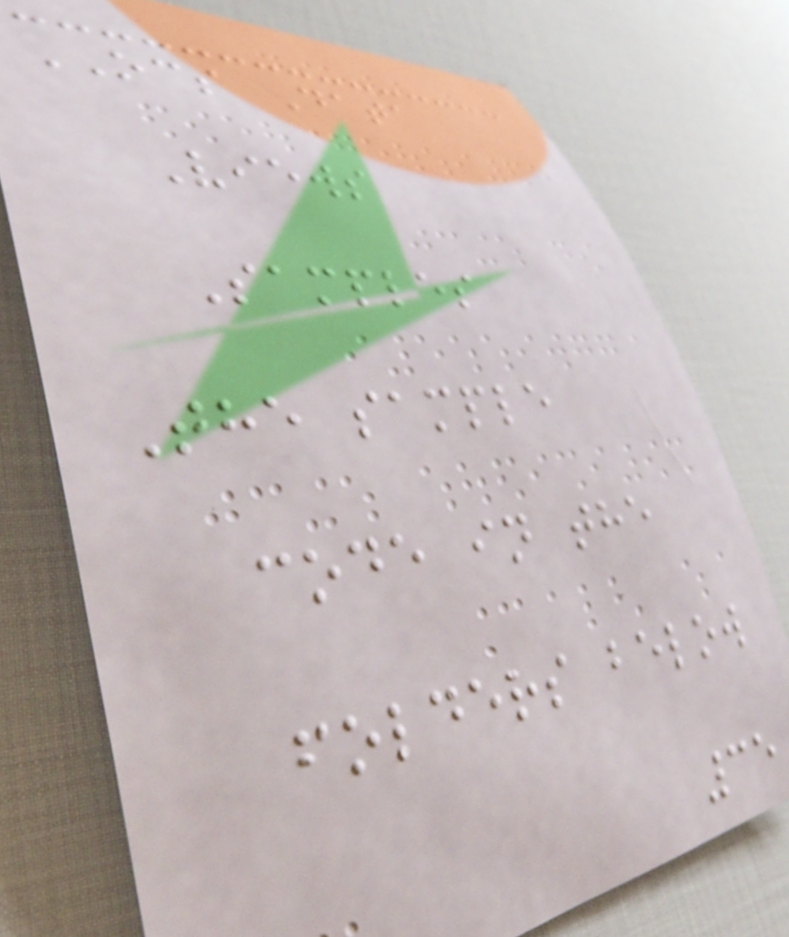OCS Data
Views
Samples
The sample
code in the
folders below
35
